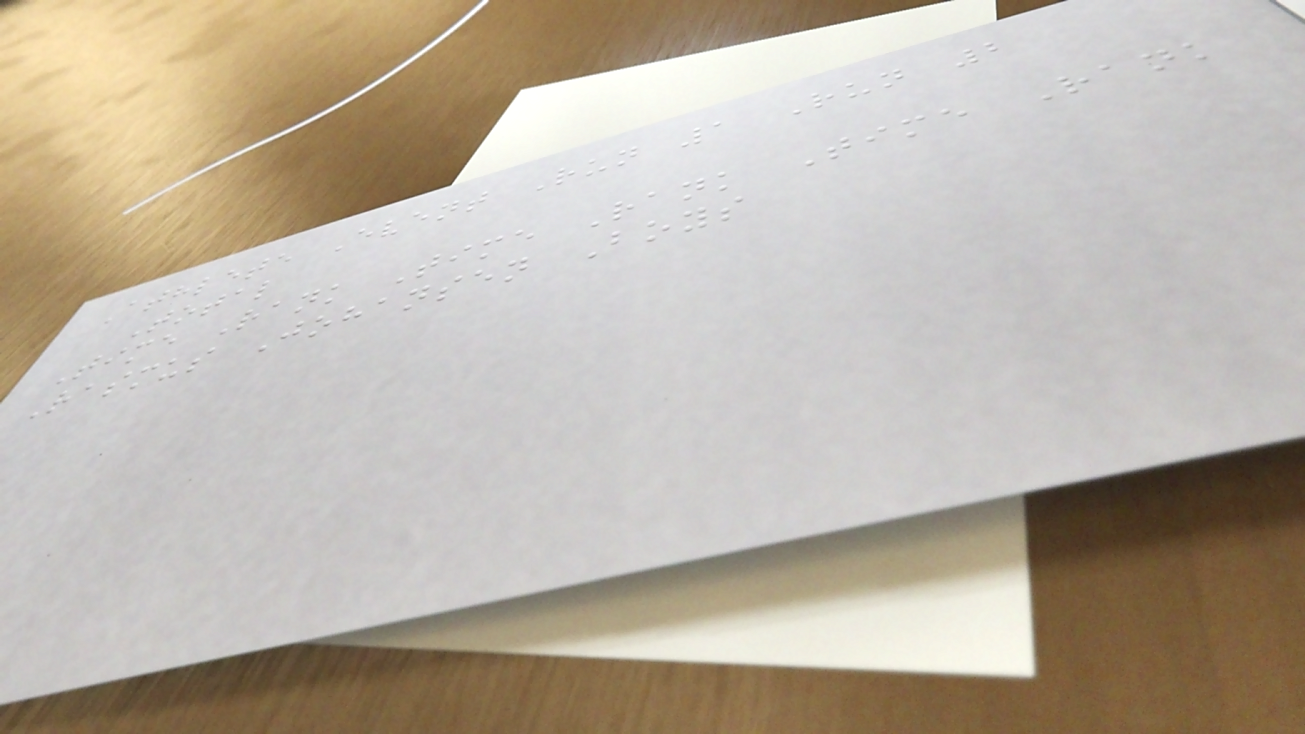Athlete Event Run 1 Run 2
Total
Time Rank Time Rank Time Rank
Rasmus Johansen Boys
